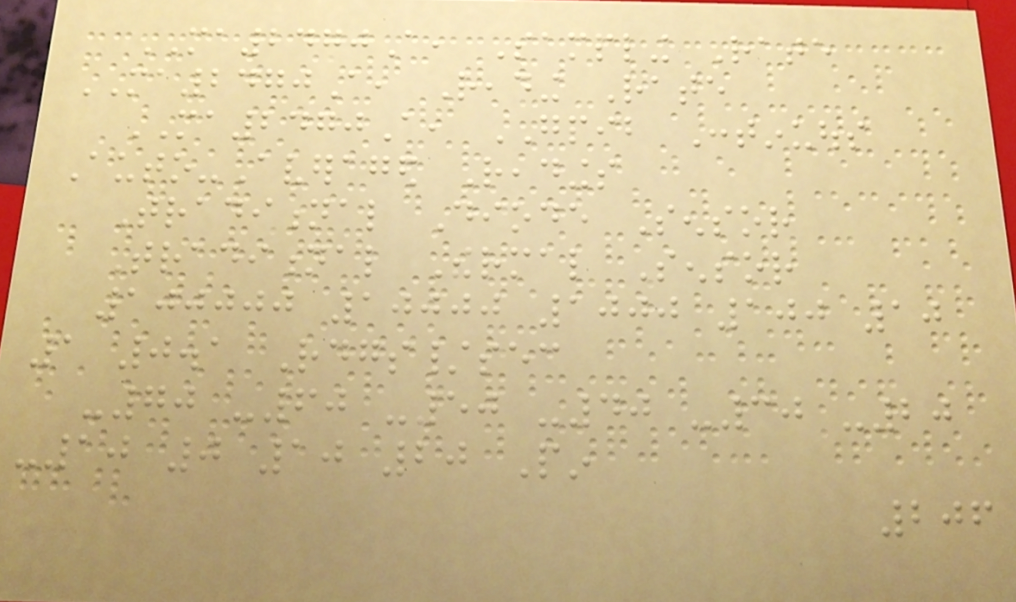MA2470A, Sampling Rate
MA2470A, Reading Rate
MA2470A, GPIB Continuous
Auto-Averaged Readings
Traditional Diode Sensor
Traditional Thermal Sensor
100000 10000 1000 100 10
1 0.1 Rdgs/sec
-70 -60 -50 -40 -30 -20
-10 0 10 20 Pin
206
